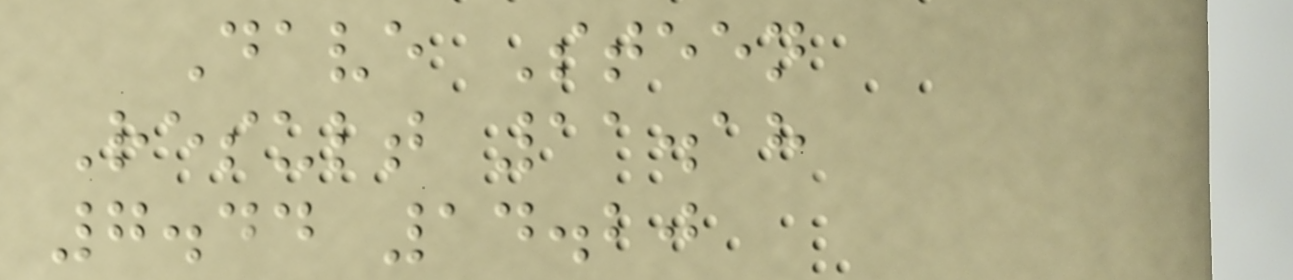Dave Steen
Result 11.18
7.44 14.20
